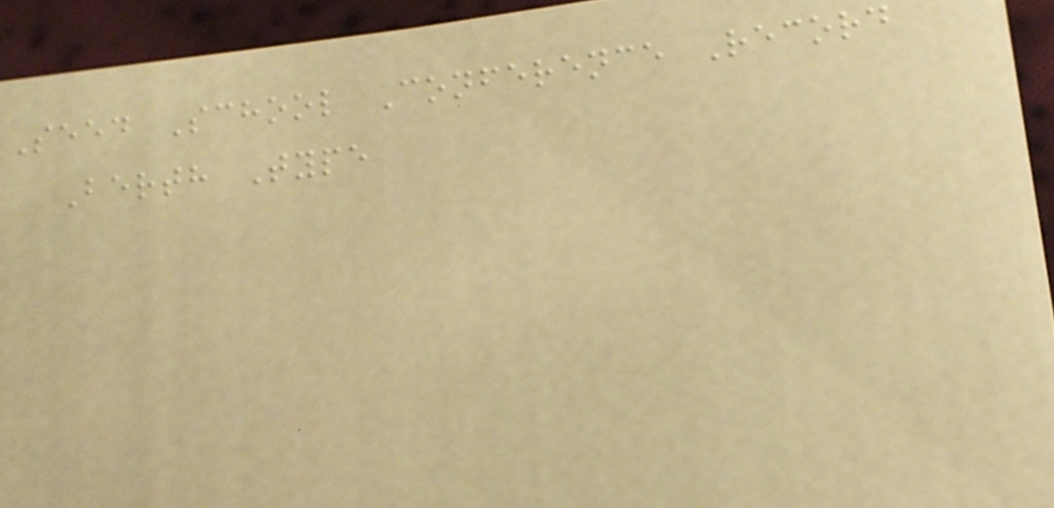Seed School Conference Record
Berth Type
